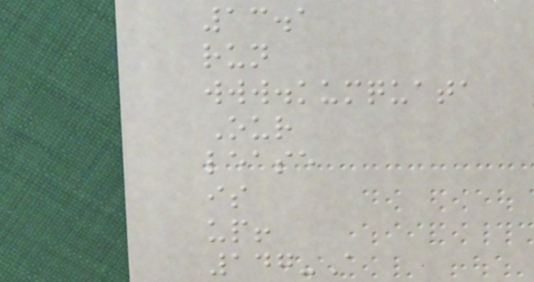13.1
run
www.kumquata
Our
lease
is
up!
147-A
